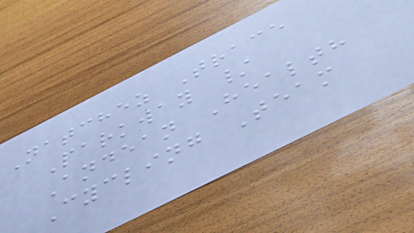Natchez Trace
Parkway /
Andean Health
Cycling Team
